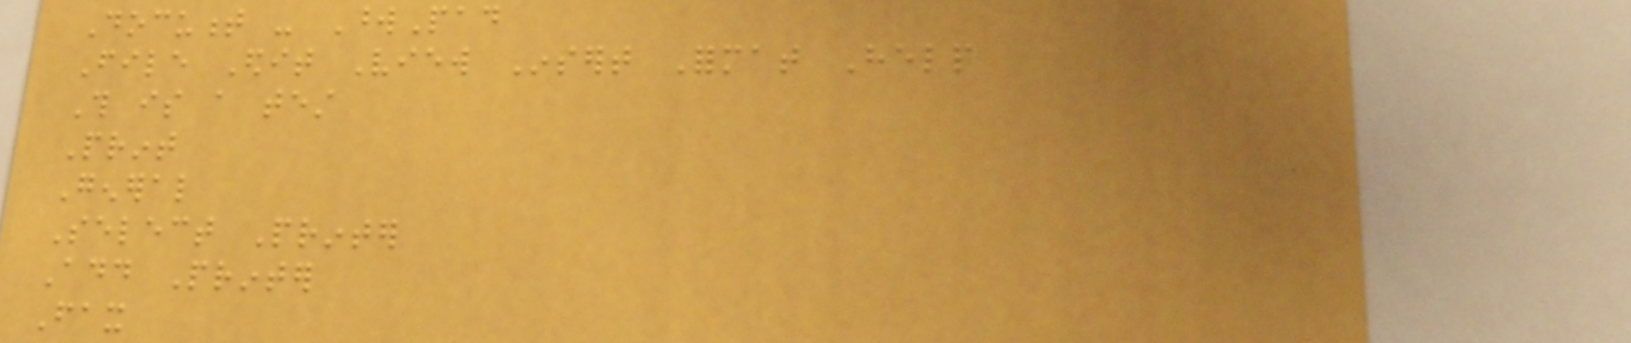Document - WordPad
File Edit View Insert Format Help
This is a test
Print
General
Select Printer
Add Printer
Fax
